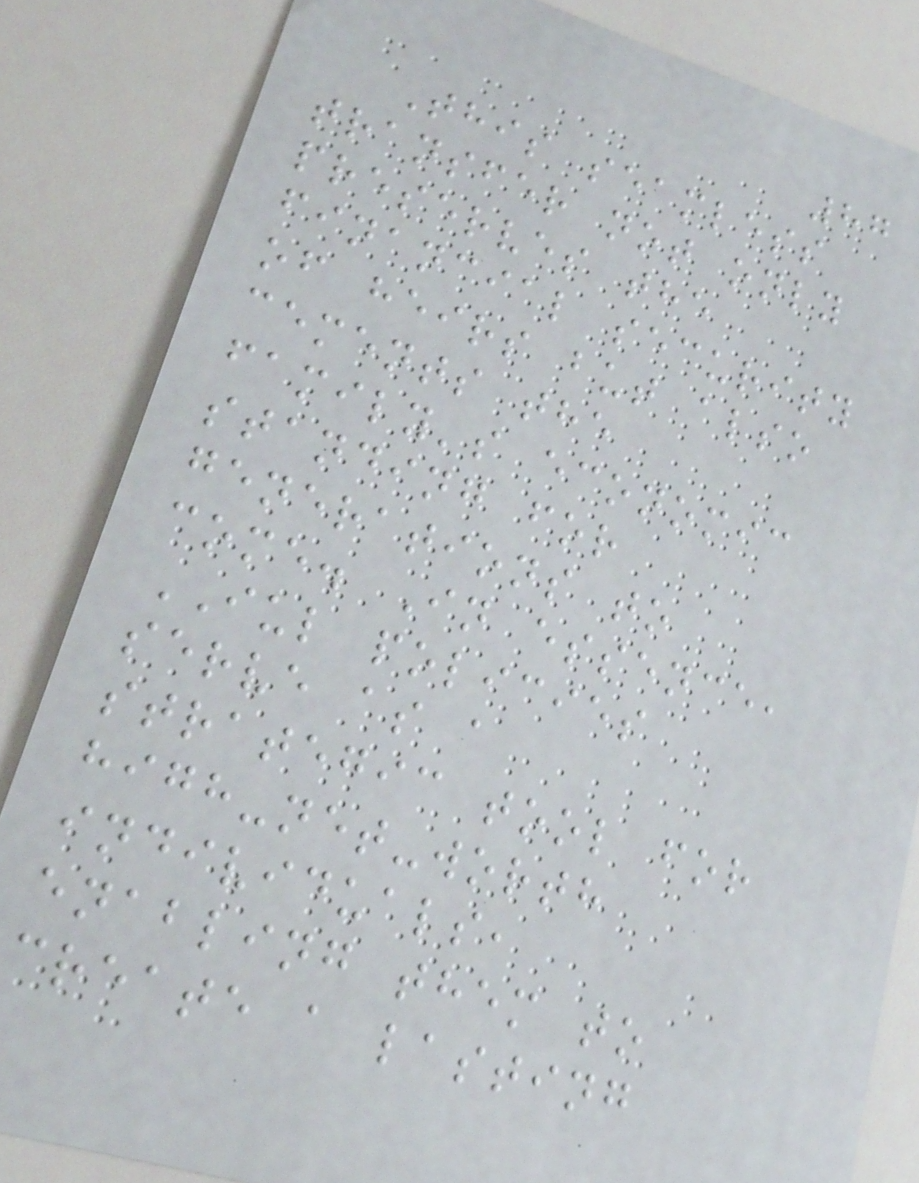87
This seamless
transfer not only
preserves the
financial security
of heirs but also
cements the
family's economic
standing for
generations to
come. In essence,
IUL policies
serve as a
strategic tool for
high-net-worth
individuals,
enabling them to
create a lasting
